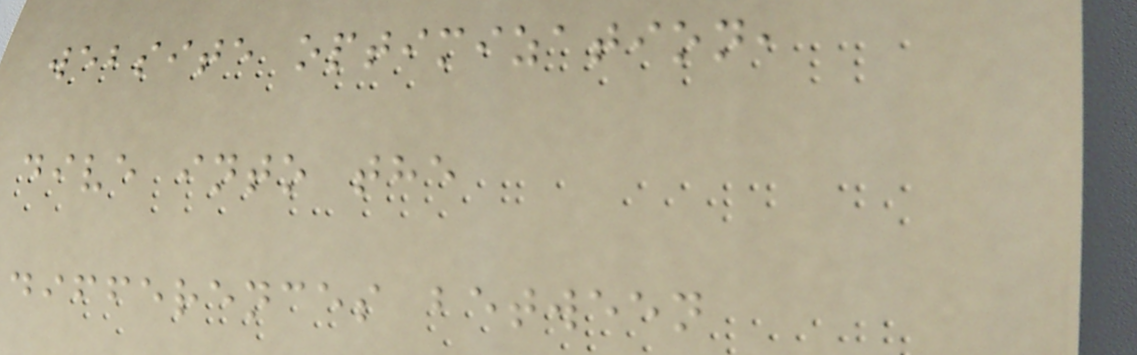website optimization,
dive into the
differences between
